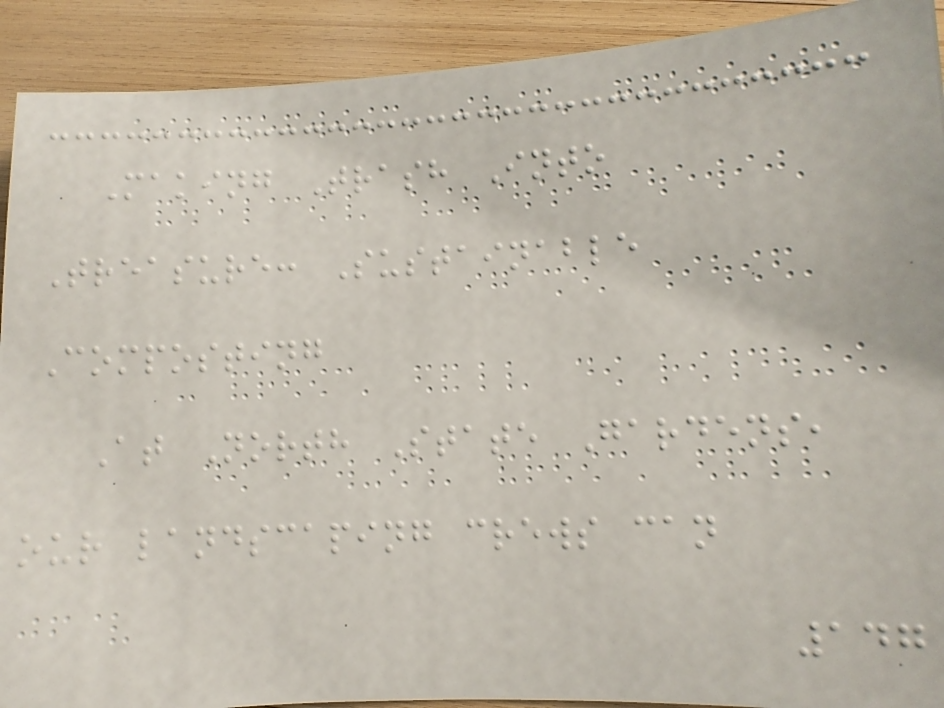Making Trash Into
Treasure: Sustainable
Composting
At North State Gardens,
our landscaping crews can
147
